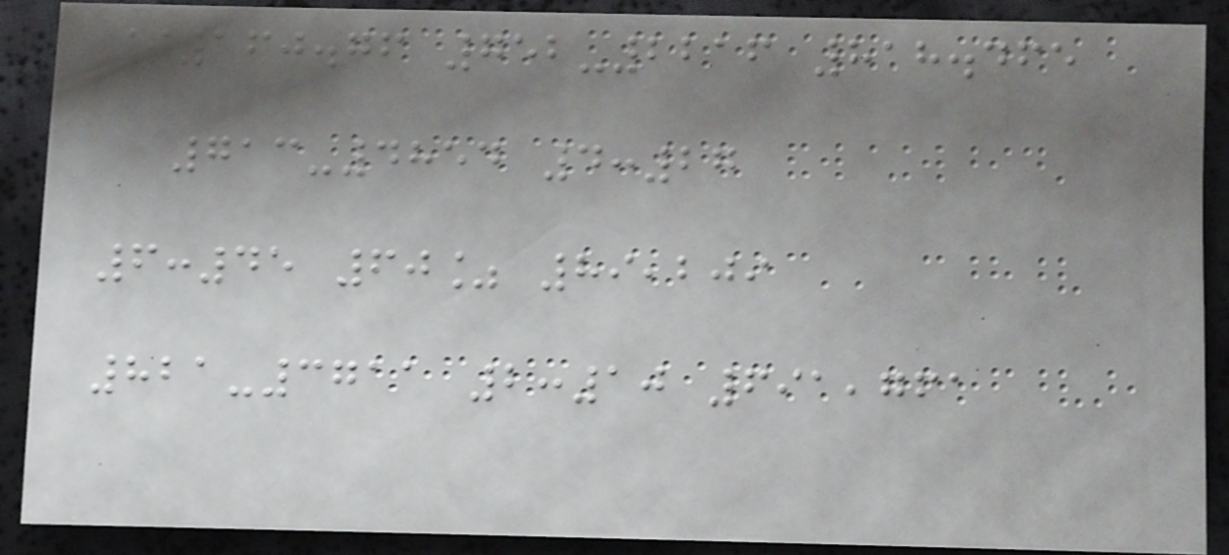$160.76 752-2216 818.465
713-4854 4:27
6:45 60% 89,209
821-3711 2:10 691,761
